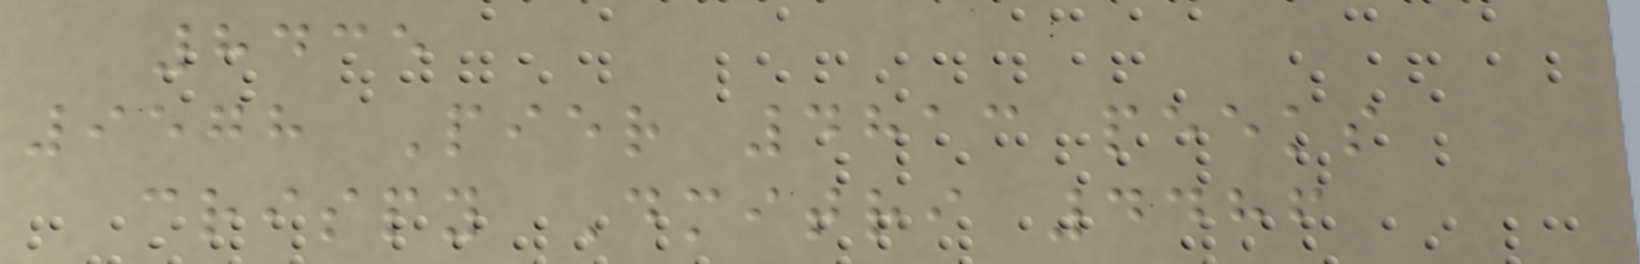8435
9578 Pier 4813 peeks
crispy Dmitri 4486
